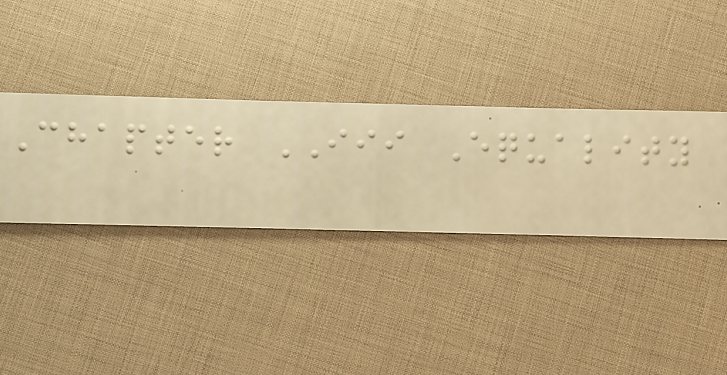Chapter III Equality
